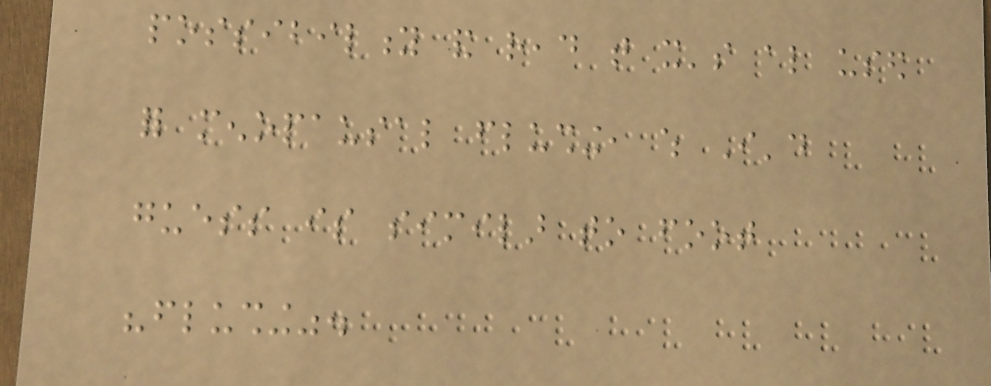possibility and read that it's also used
for menopausal flushing, which I'd
guess is similar to foot
"flushing".
